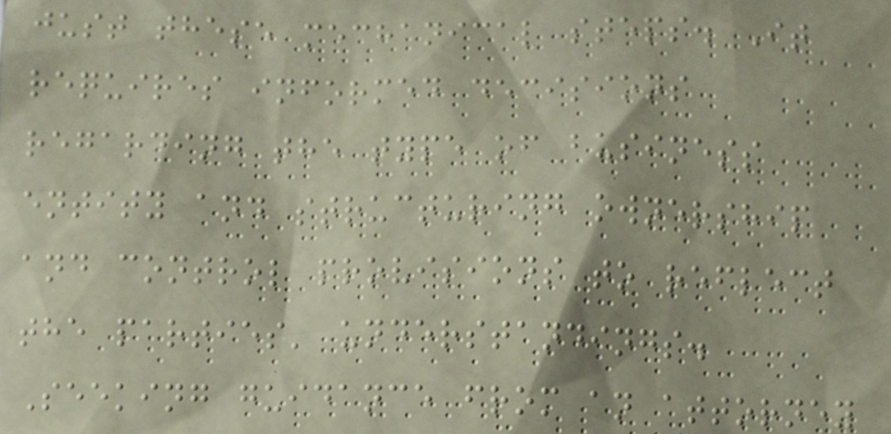just these mechanical steps. It
requires informed decisions
regarding the type of business
entity and structuring ownership
and control provisions to reflect
the parties' understandings.
Seeking guidance from an attorney
